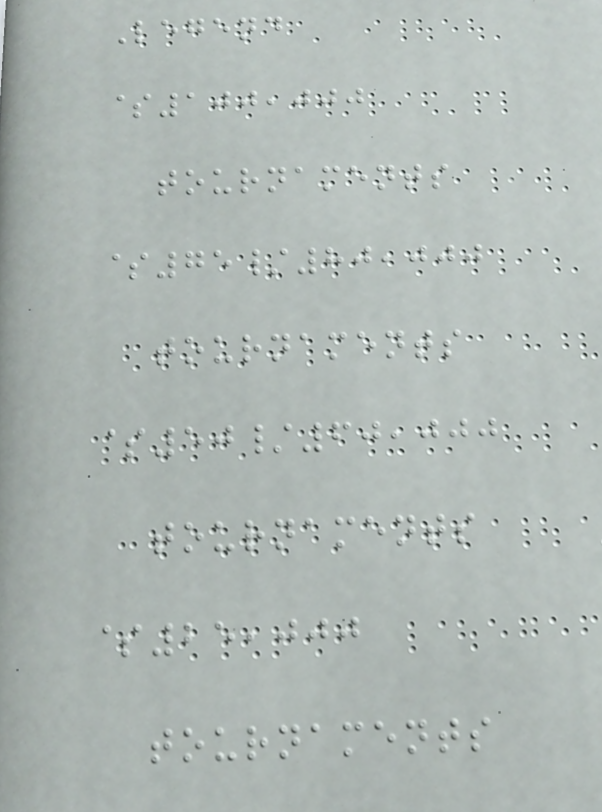Legend
$100,000
tournaments
$75/80,000
tournaments
$50/60,000
tournaments
$25,000
tournaments
